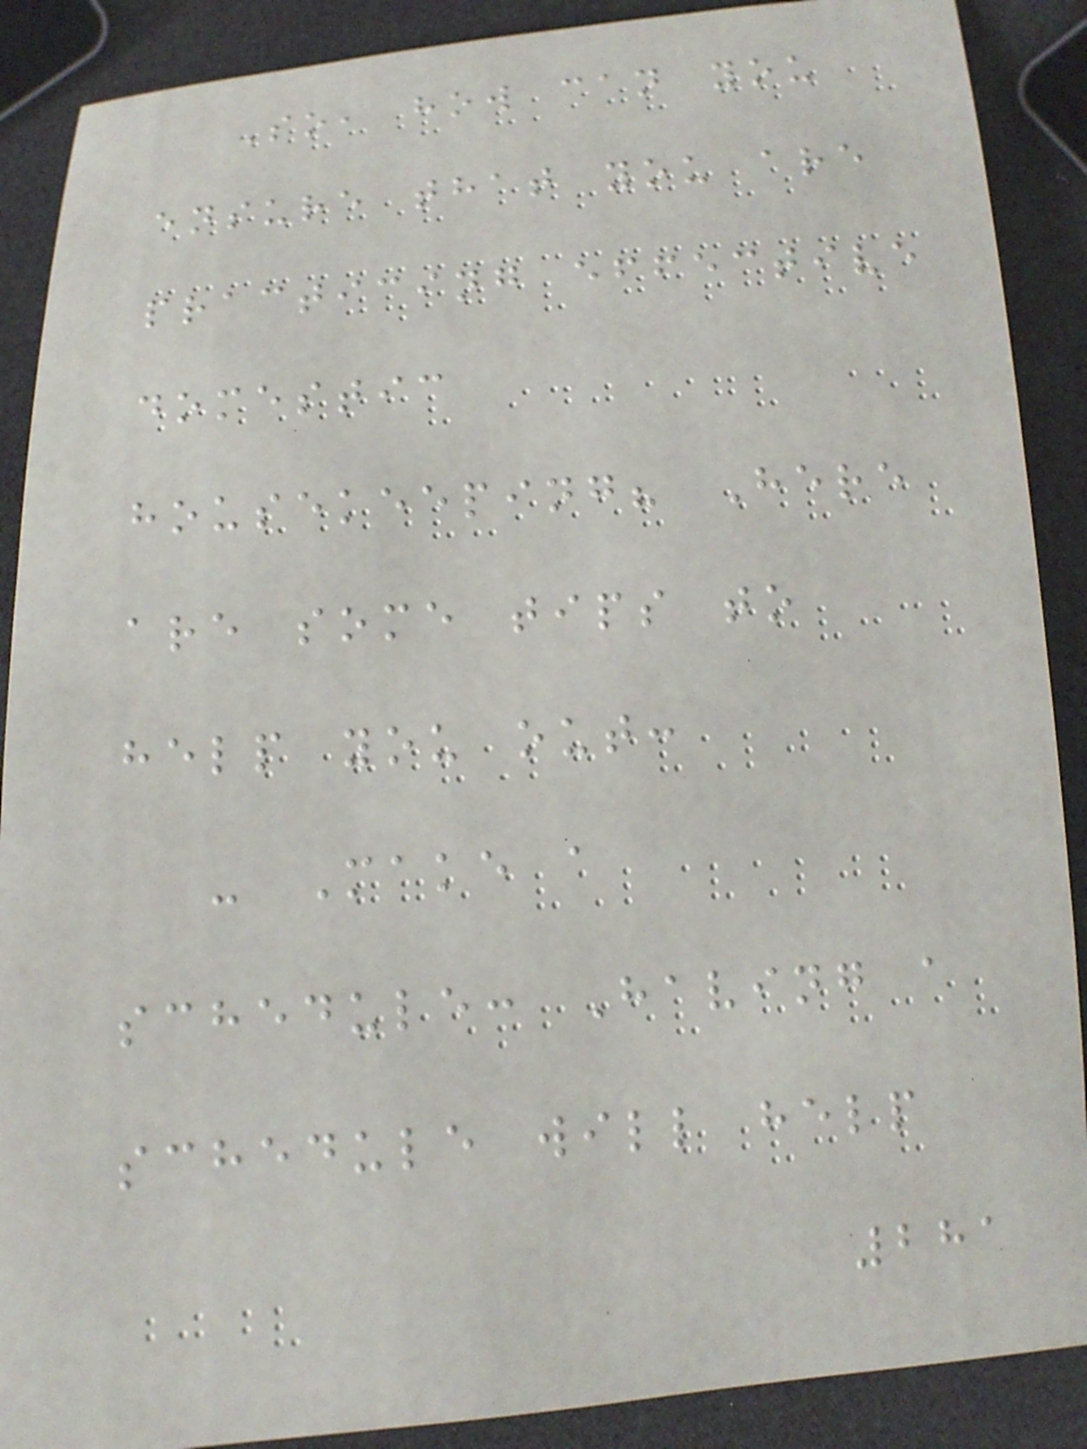So, how can you
ensure that you are
practicing effective
domestic
housekeeping? Here
are some tips to
help you out:
- Make a
schedule: Having a
schedule will help
281
